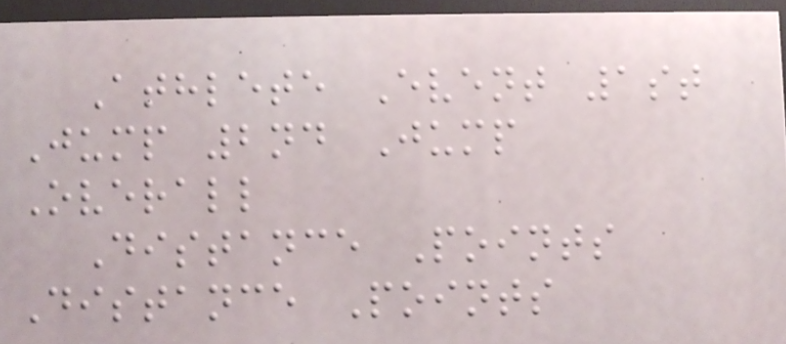Athlete Event 1st
Jump 2nd Jump
Overall
Distance Points
Distance Points
